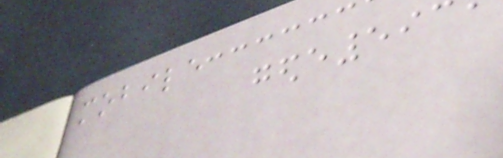mobile
